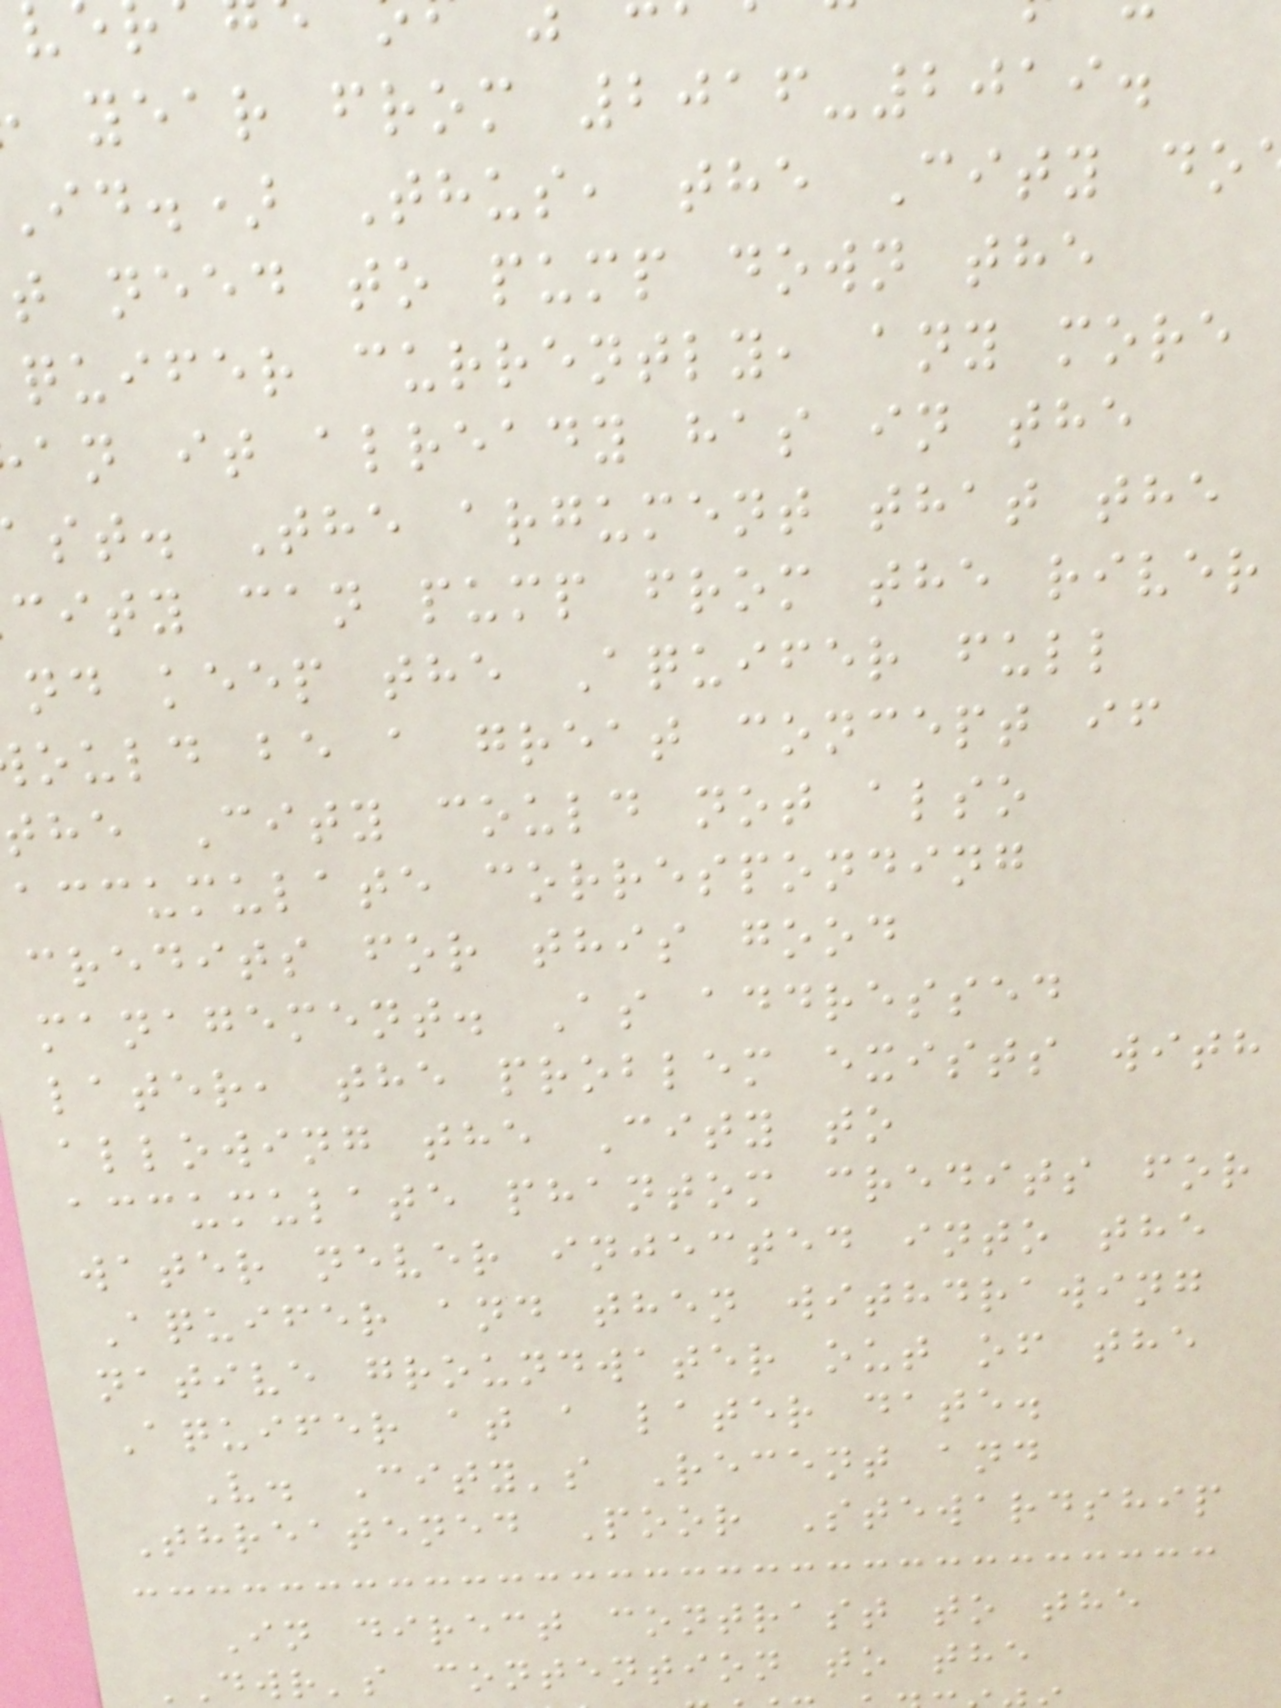year from 2016-2019.
id.) Thus, the City do
t need to pump down the
quifer currently, any more
an it already has in the
st. The argument that the
city can pump from the river
nd keep the Aquifer full
ould be a great concept if
the City could not also
accumulate corresponding
credits for this good
management. As addressed
later, the problem exists with
allowing the City to
accumulate phantom credits for
water never injected into the
Aquifer and then withdrawing
native groundwater out of the
Aquifer at a later date.
V. City's Recent and
Threatened Poor Stewardship
In direct contrast to the
DWR's contention to the
